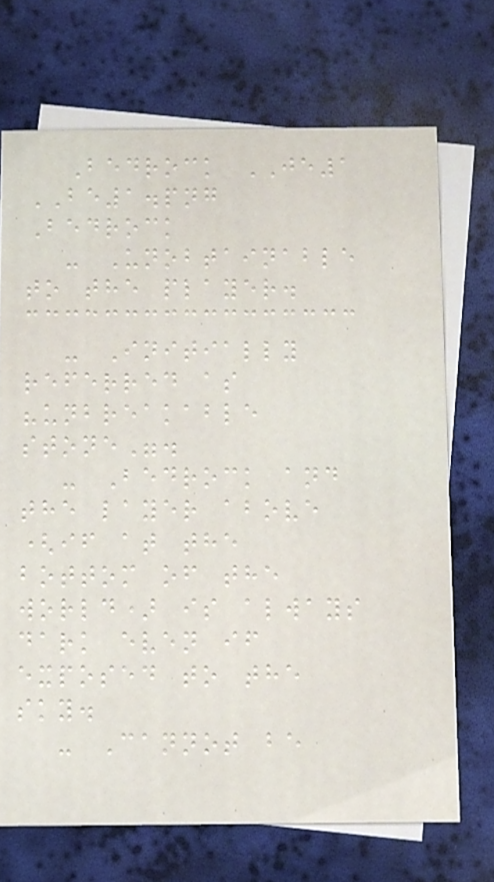Bedrock JE1
BE1.png
Bedrock
- Unobtainable
to the player.
- Initially
referred as
"unbreakable
stone".
- Bedrock and
the layer above
(if at the
bottom of the
world) is always
dark even if
exposed to the
sky.
- Cannot be
